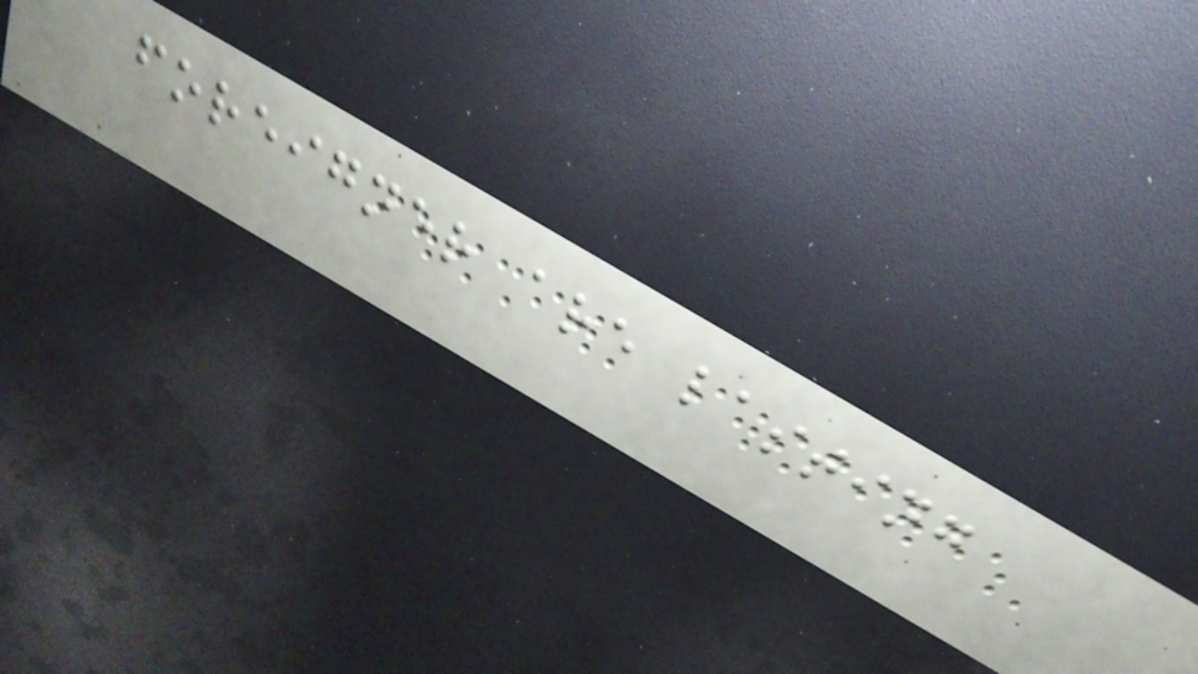foreigner are lasting
